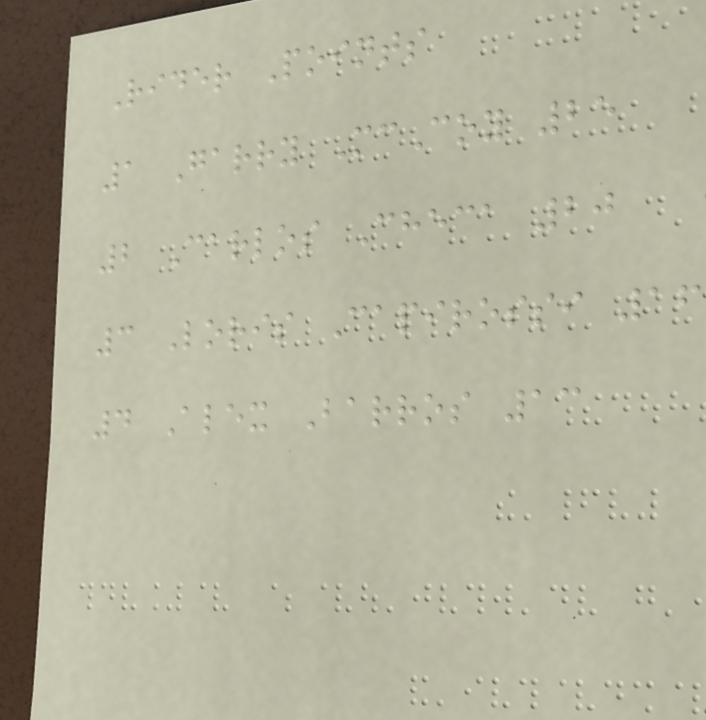Rider Points
1 Garry McCoy 25
2 Carlos Checa 20
3 Loris Capirossi 16
4 Alex Barros 13
